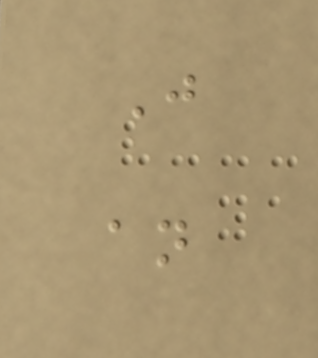J
an
